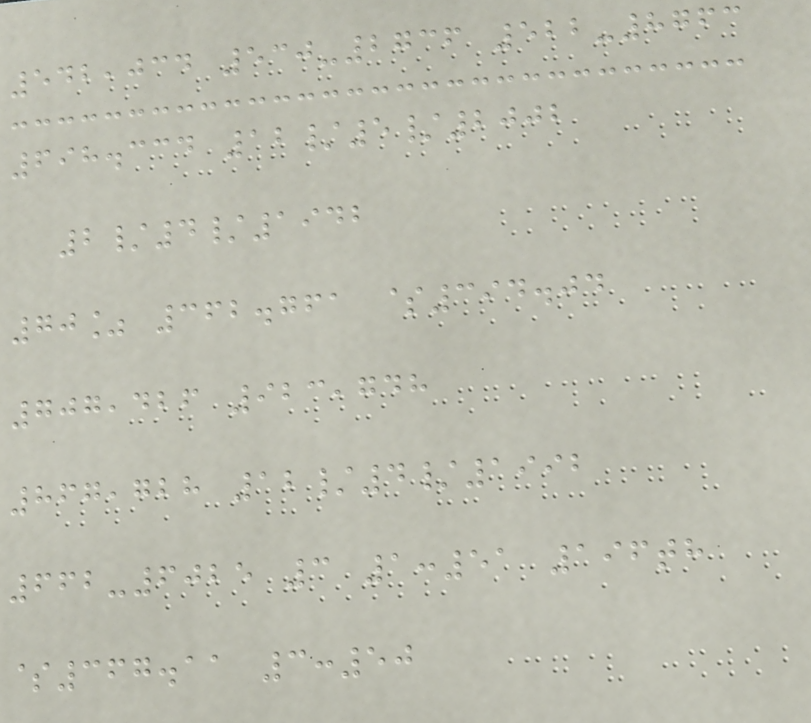542,034 530-2736 522-8763
698.334 12/5/2002
2/4/1942
70% 362.761 $394.04
707,426 923,748
867,728 12/4/1992
662-6025 3 1:51 196th
$367.11 3:50
